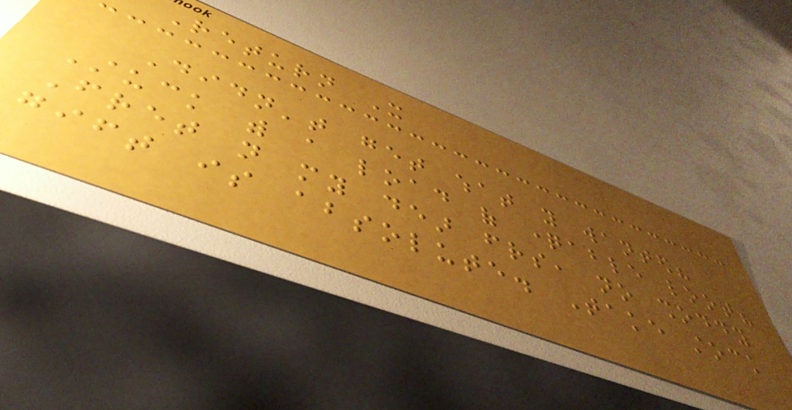Return It
Didn't get what you wanted?
Stuck with a load of questionable loot?
Fret not my dear friends, no shoddy
gift is absolute. Take stock
